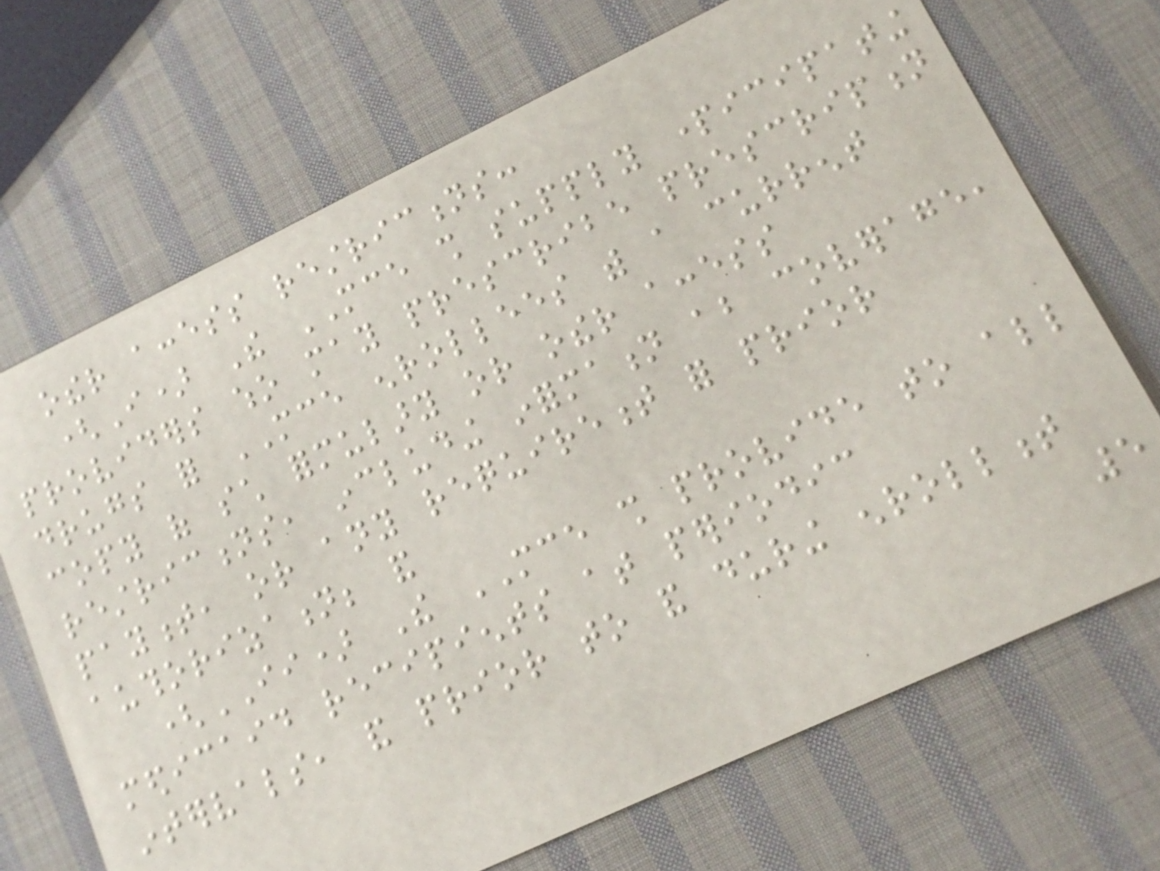other access restrictions:
(I) The MCE shall supply participating
providers who may prescribe prescription
drugs for MCE enrollees with a current
copy of such formulary or other access
restrictions, including information about coverage,
payment, or any requirement for prior
authorization; and
(II) The MCE shall provide to all
medicaid recipients at periodic
intervals, and prior to and during enrollment
5
